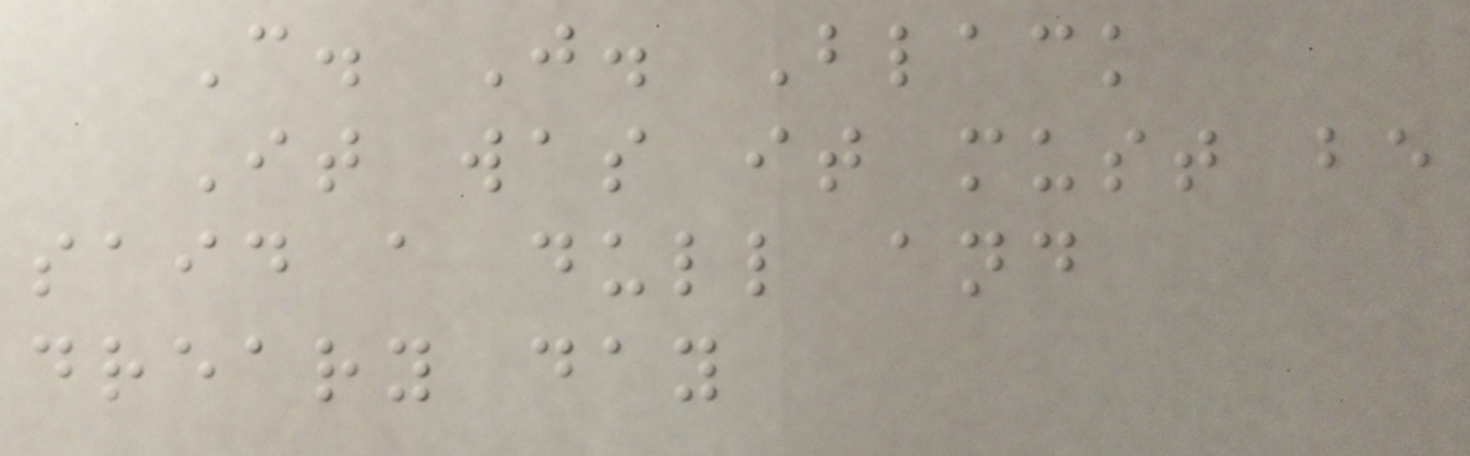C. J. Black
It was it must be
said a dull and
dreary day
